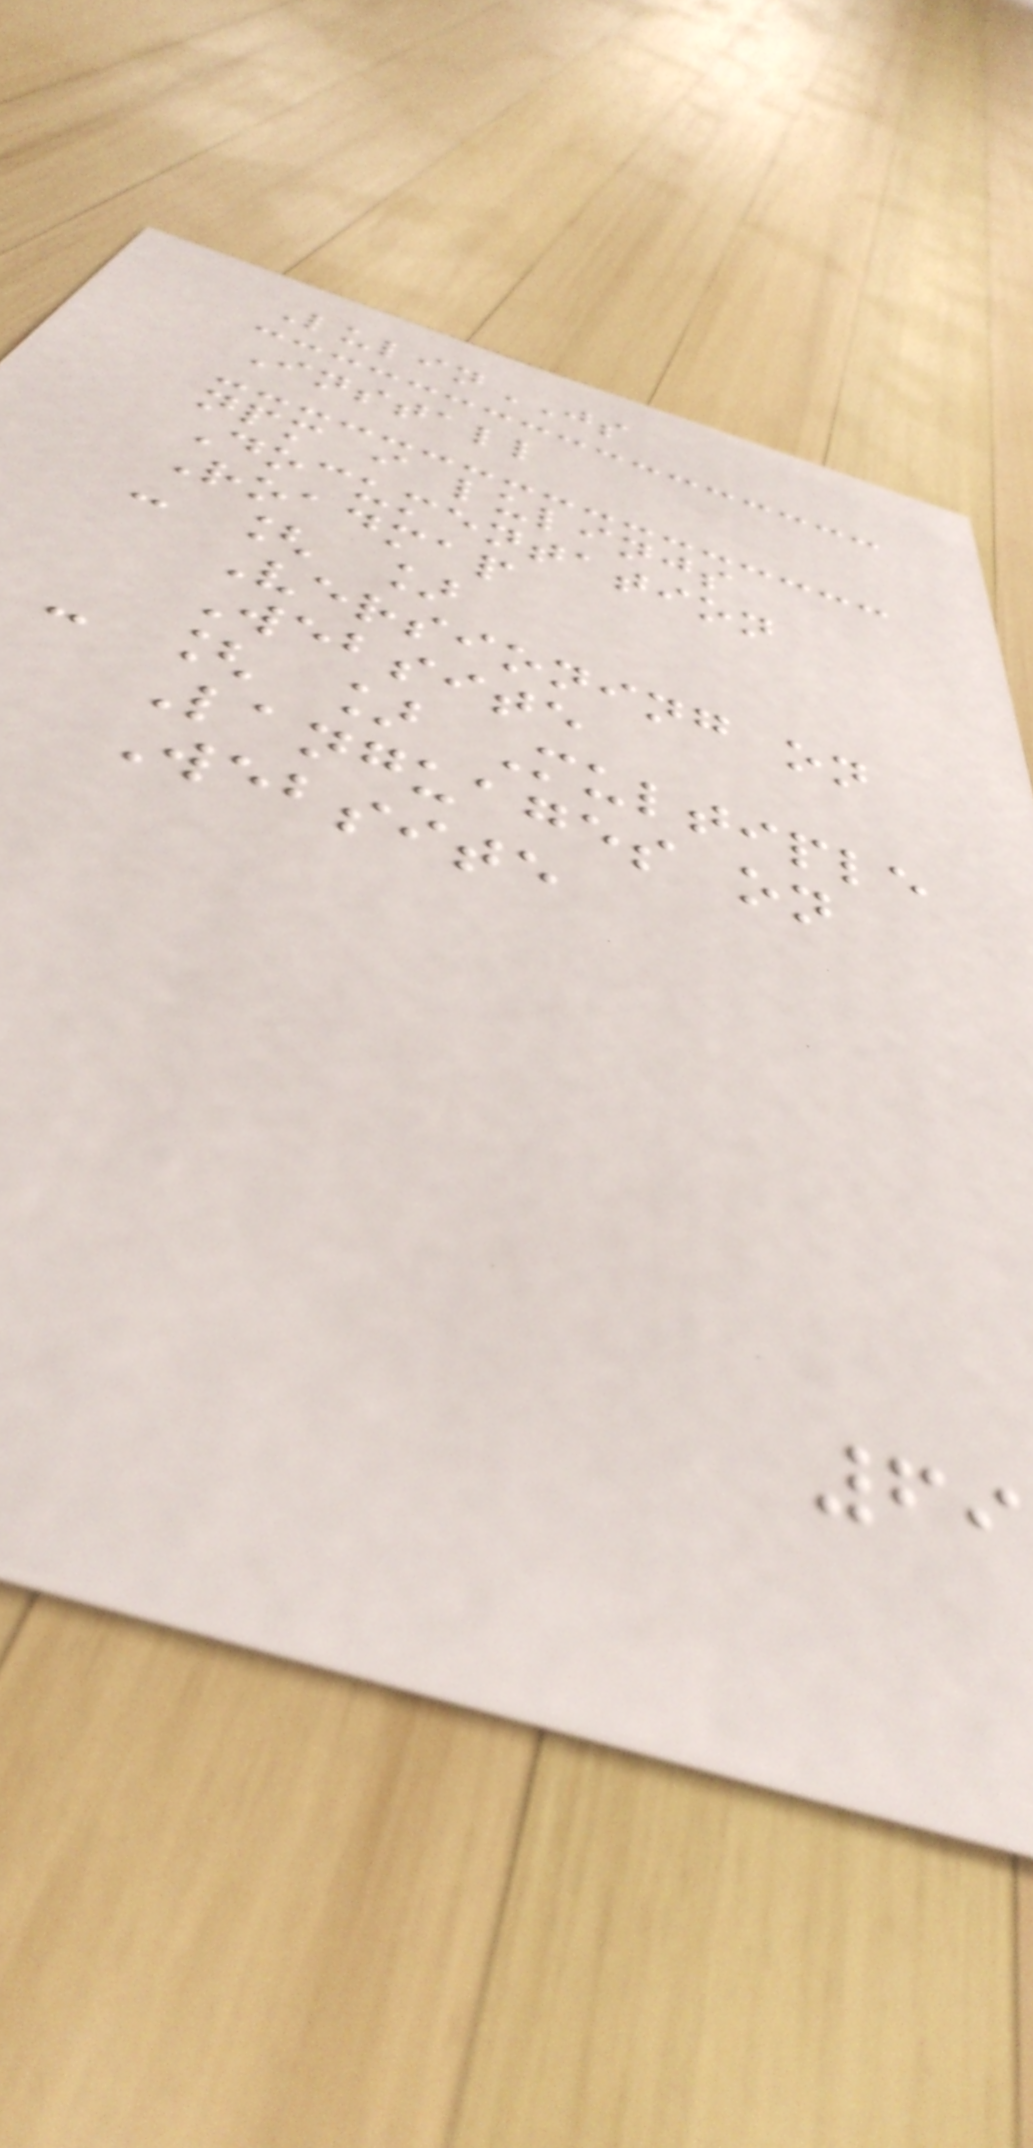LulinJS
Install
npm i lulinjs
Documentation
Roadmap
- [ ]
Versioning on
Website
- [ ] Multiple
Languages on
Website
69
